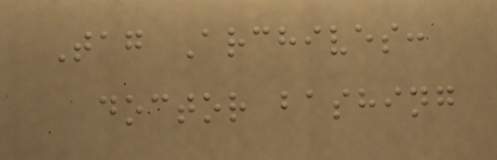Tag Archives:
doctor bashing
